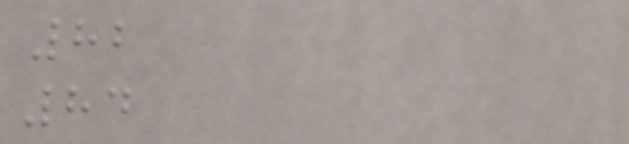82
84
